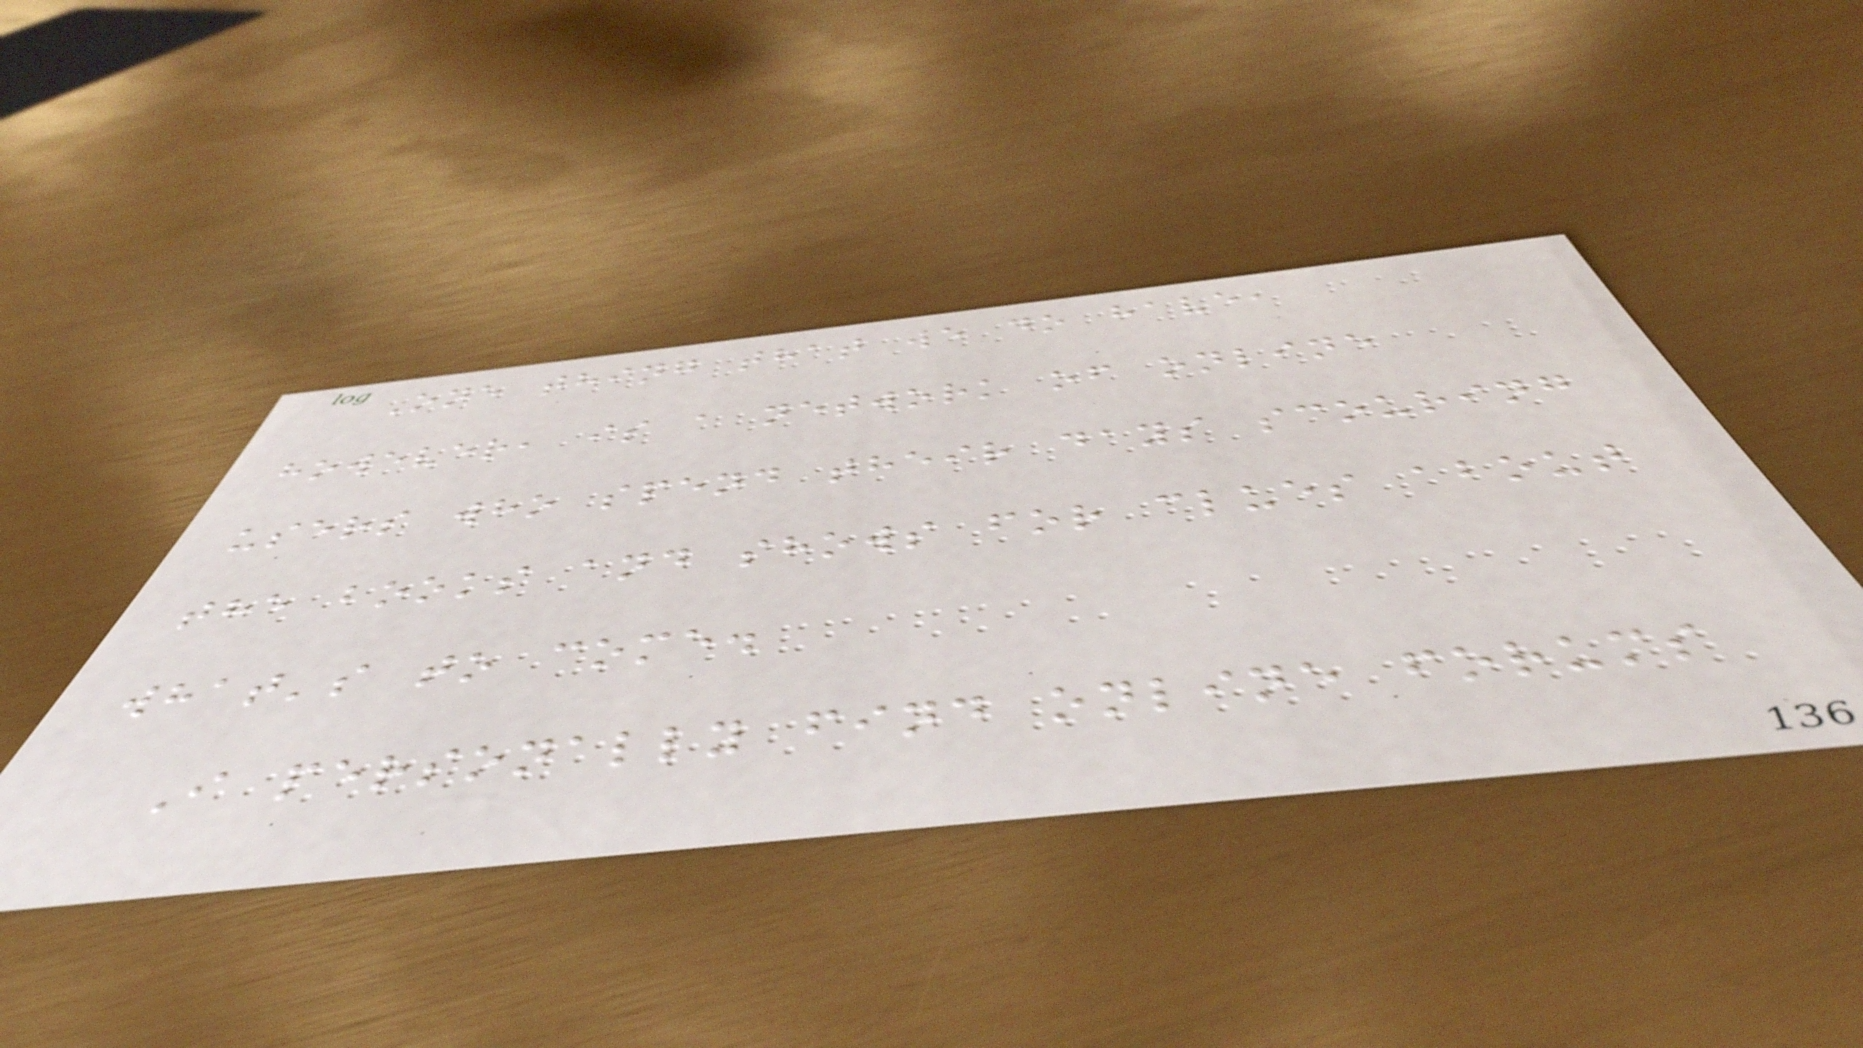One thing that we do have,
however, is a network of online
users who spend their days scouring
the books and shows for clues about
what's to come.
I personally find online forums
